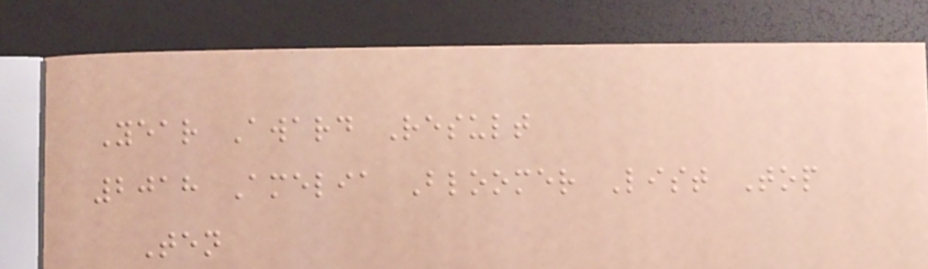Year Award Result
2018 Amelia Bloomer List Top
Ten
